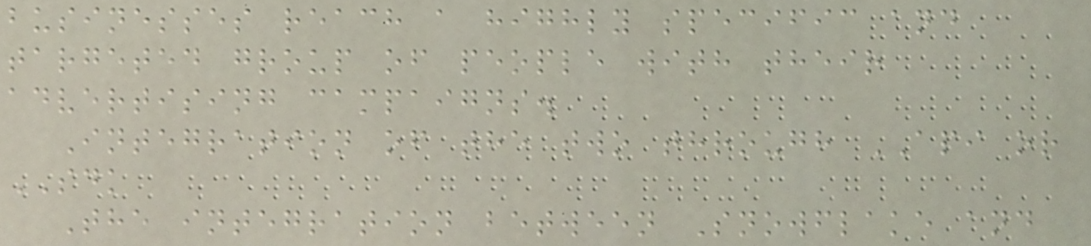businesses reach a highly specific and
targeted group of people with their
advertising campaigns.
Integration of the two through API or
SDK
The integration between Snowflake and
